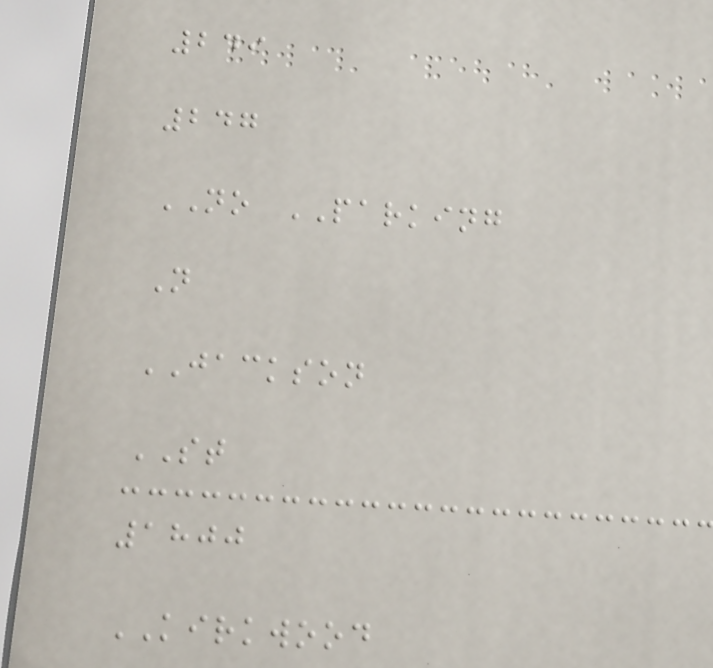249
247
NO PARKING
N
JACKSON
ST
1800
KIRKWOOD
